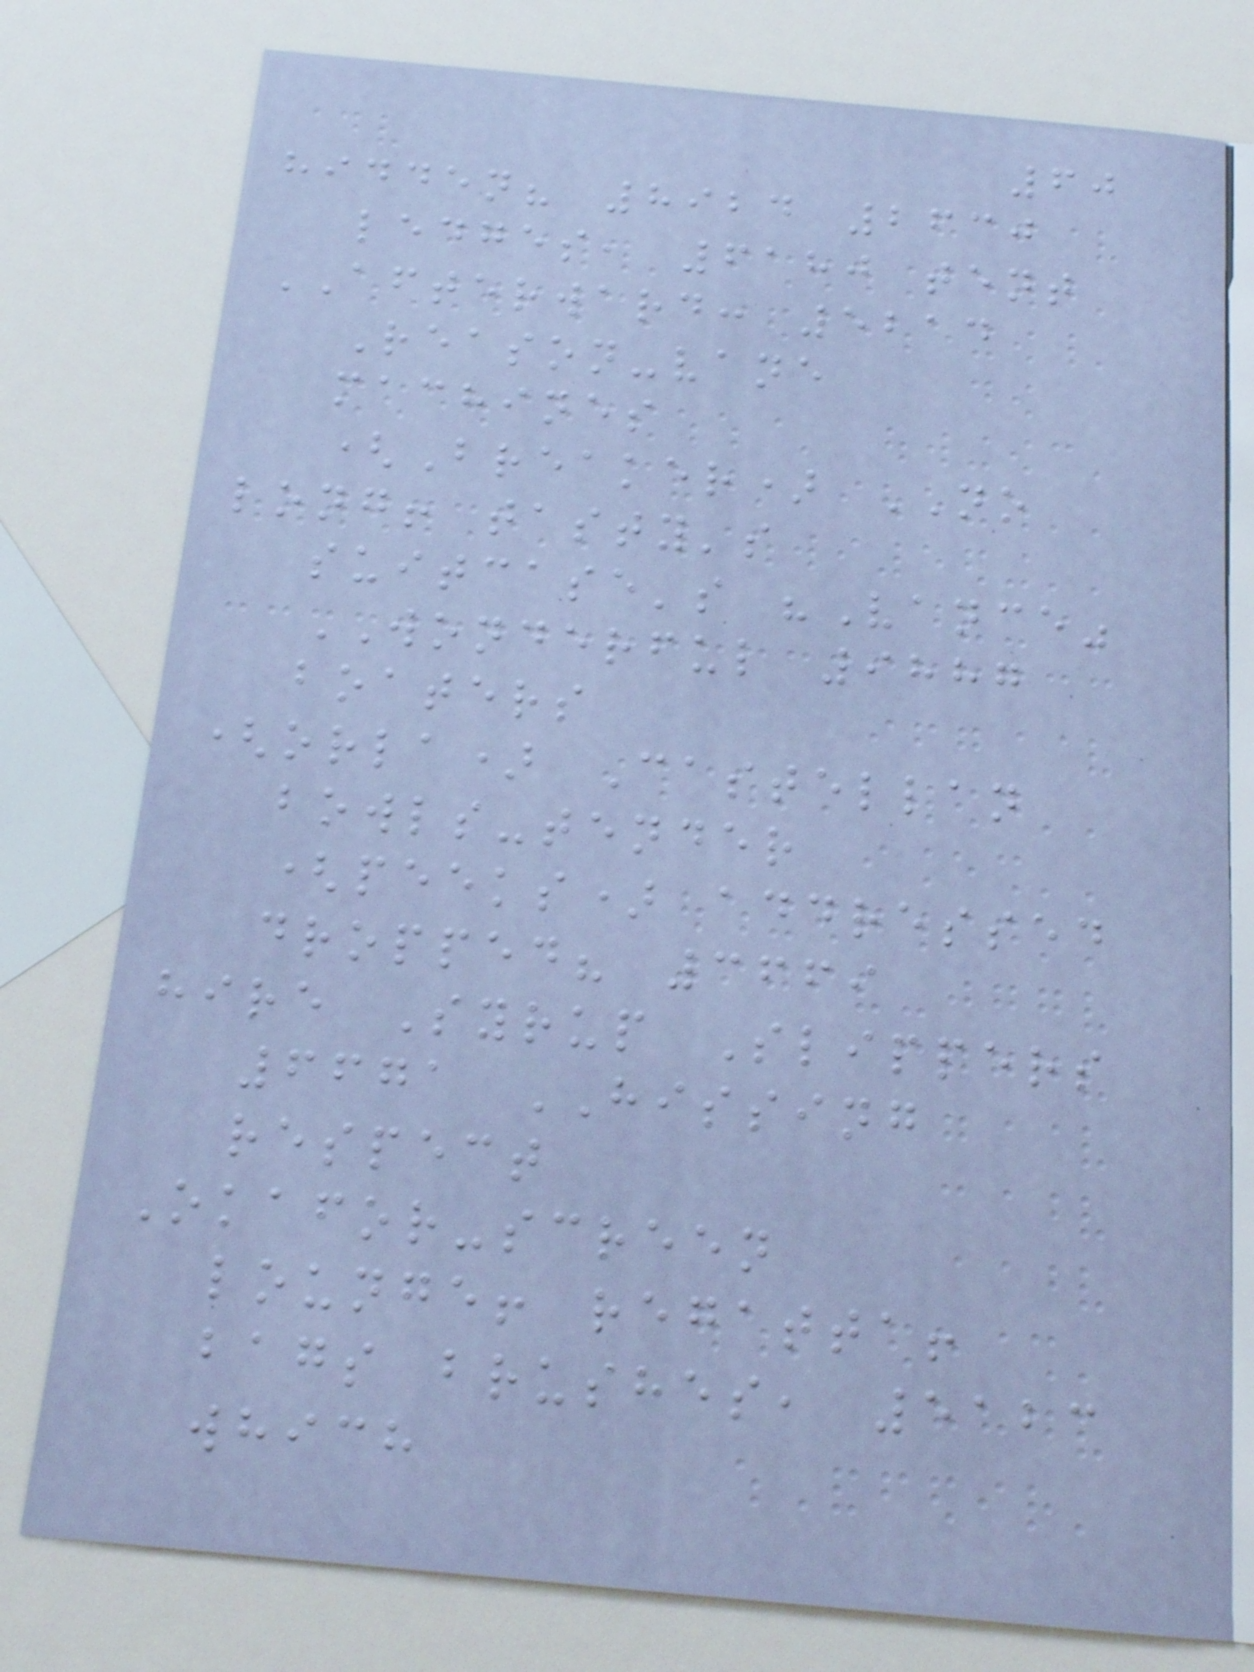60
hidden? 8924 2630
ledges, 6180 tent
AFTERWARD: 5214
Reason-vane
machines
(Breaker) NO
long! tasty's
suitcase's "Vance"
WONDERFUL 9887
boaters
(orla) Castellan
bowls-tender
(peeks) addressed
dropped? 3669
hire Syrup Slippers
6671 HISSING
respect
Okafor-screen
lounge! regatta!
bags brushes, 5123
which
